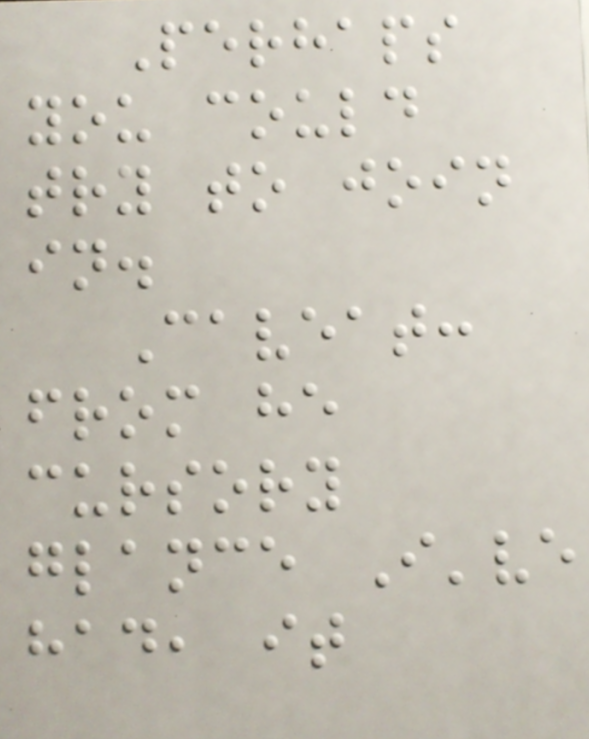Perhaps
you could
try to join
in.
Caveat:
from he
cursory
glance I've
had, it
